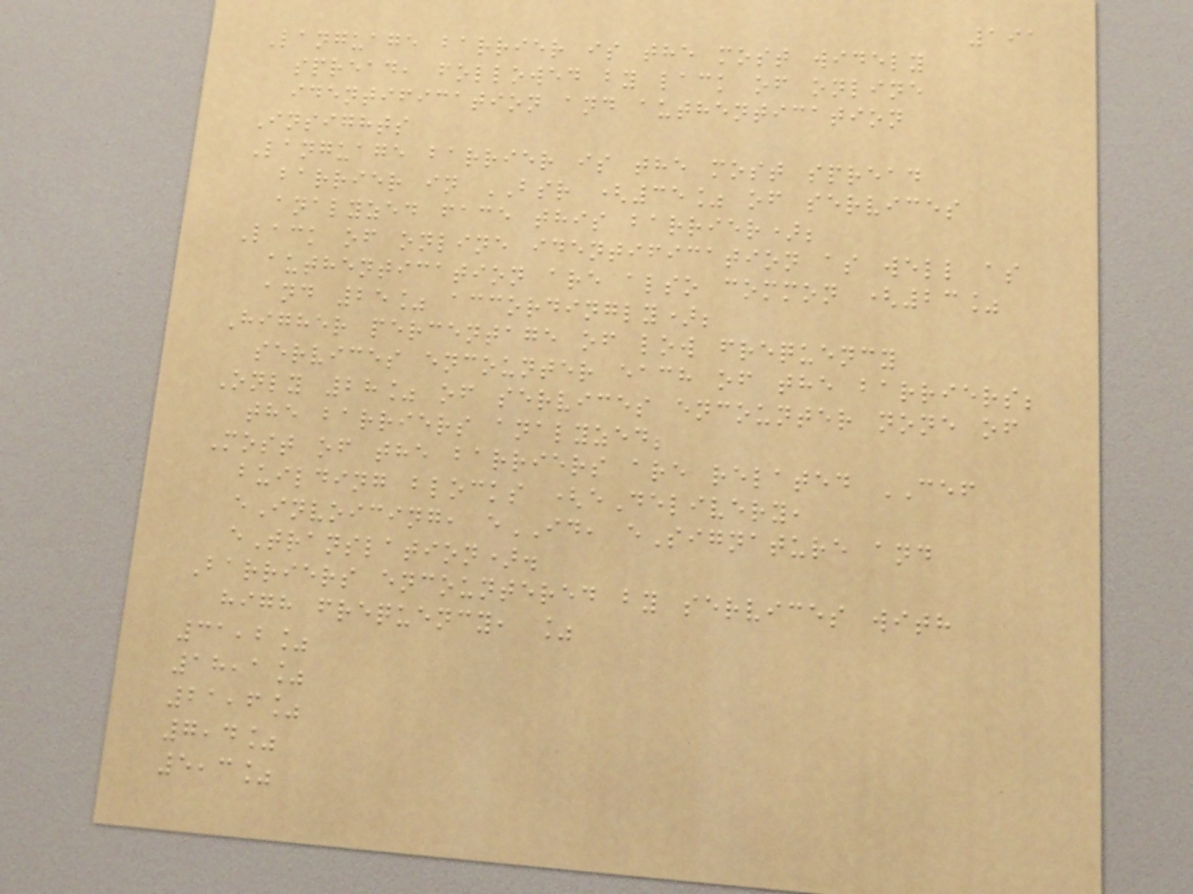191
Language barrier is the most widely
spread, followed by lack of online
identification and authentication
Insights
Language barrier is the most spread
barrier in BSR (35% of services
analyzed face this barrier);
Lack of online identification as well as
authentication are also common (23%
and 25% accordingly);
Higher percentage of low frequency
services encounter each of the barriers;
Only 28% of services encounter none of
the barriers analyzed;
Most of the barriers are related CEF
building blocks (eDelivery,
eInvoicing, eID, eSignature and
eTranslation).
Barriers encountered by services with
high frequency, %
31,2%
18,1%
21,6%
7,4%
5,3%
